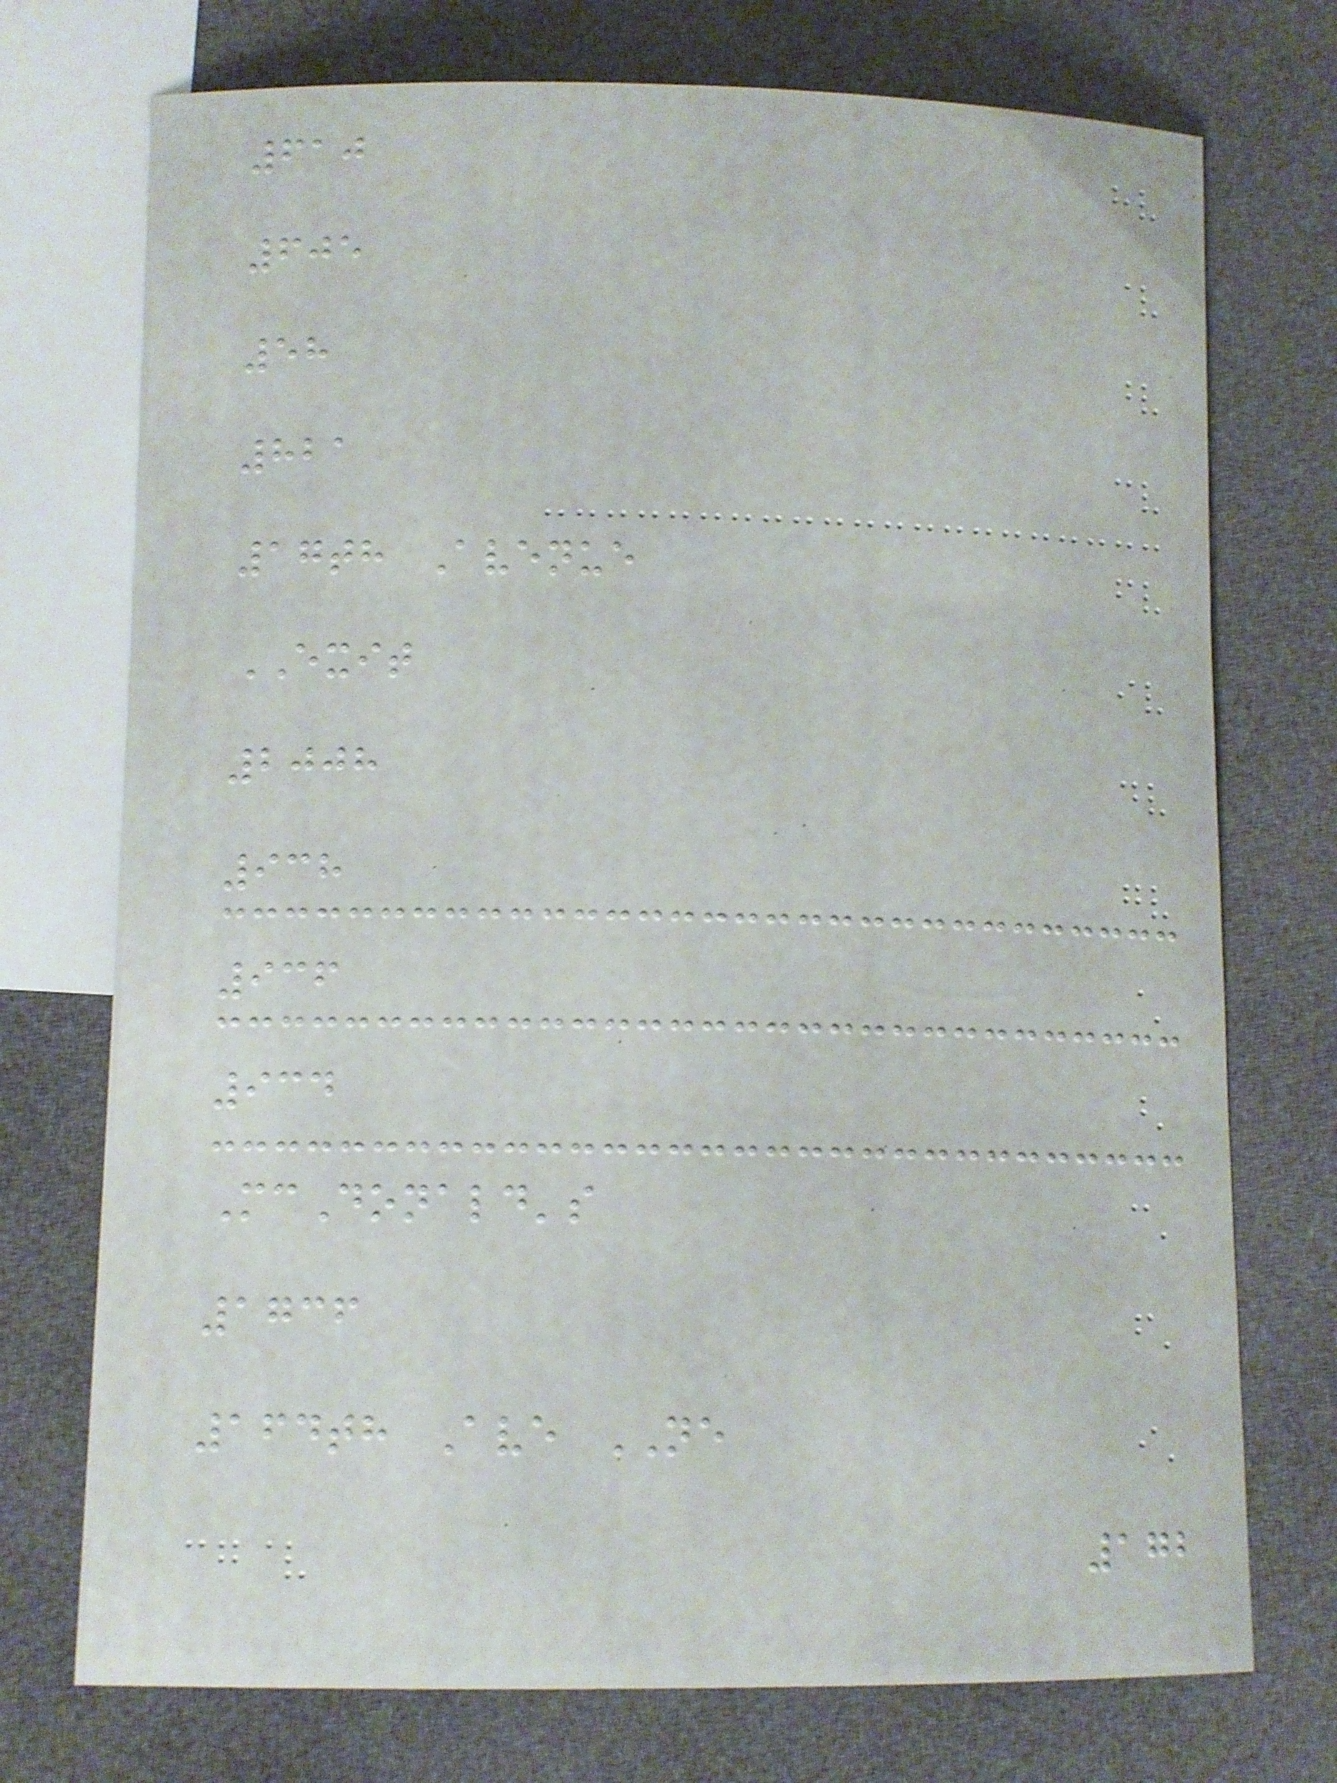610
605
58
821
17th Avenue
EXIT
2008
938
936
934
McDonald's
1736
164th Ave NE
172
